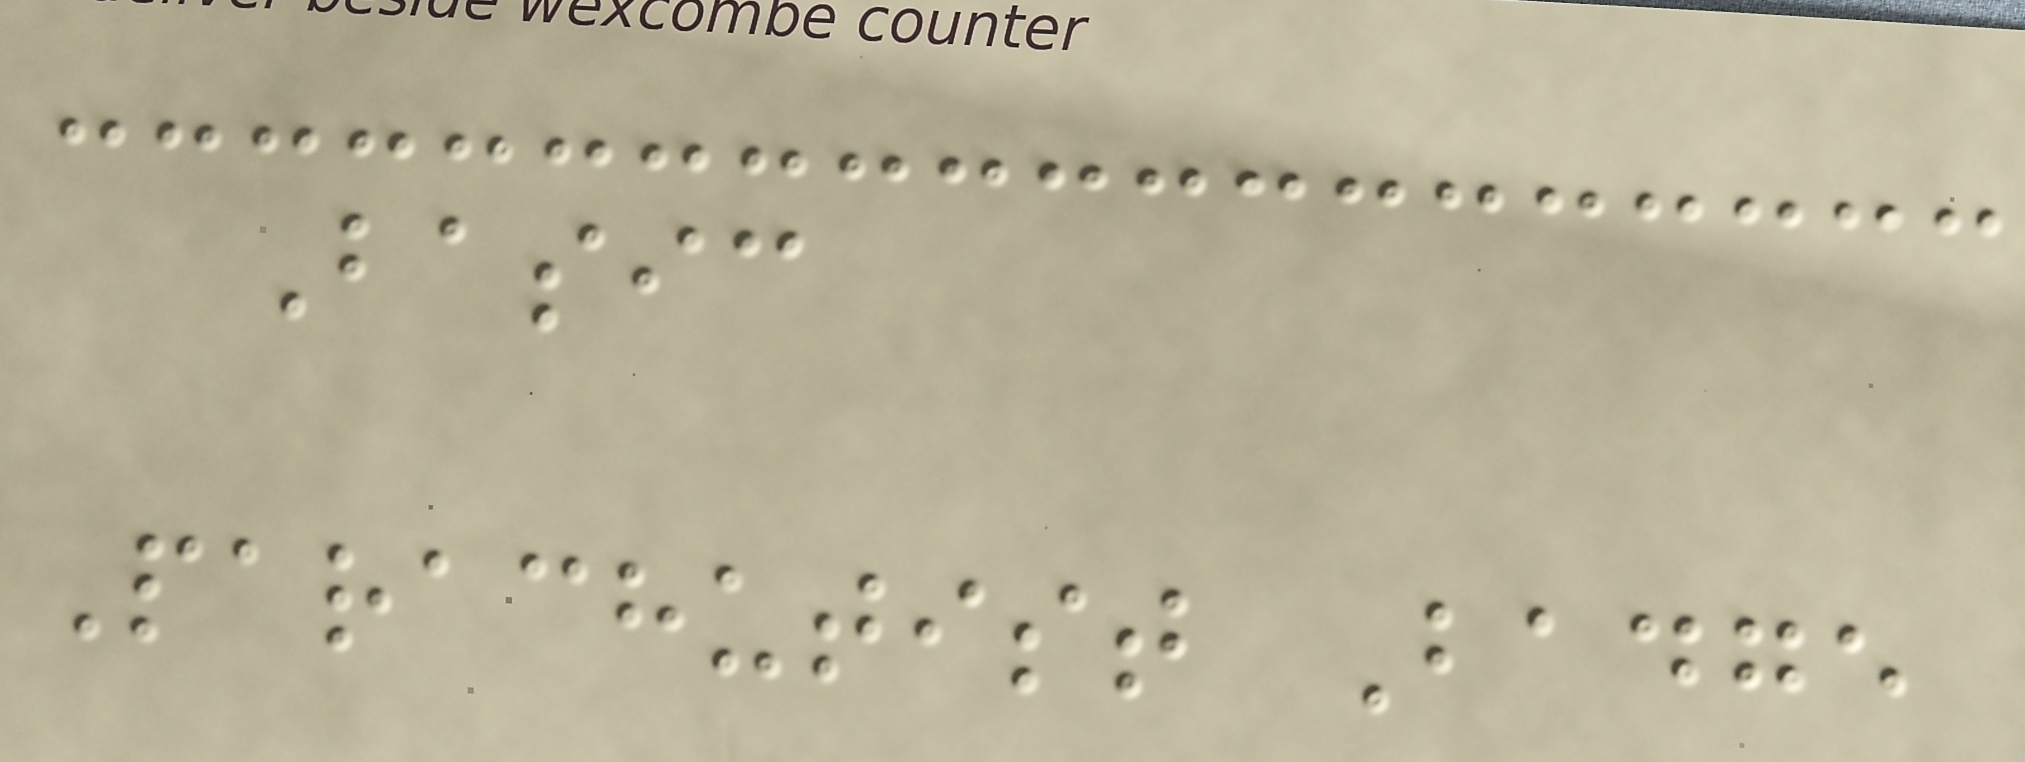Basic
Parachutist Badge
